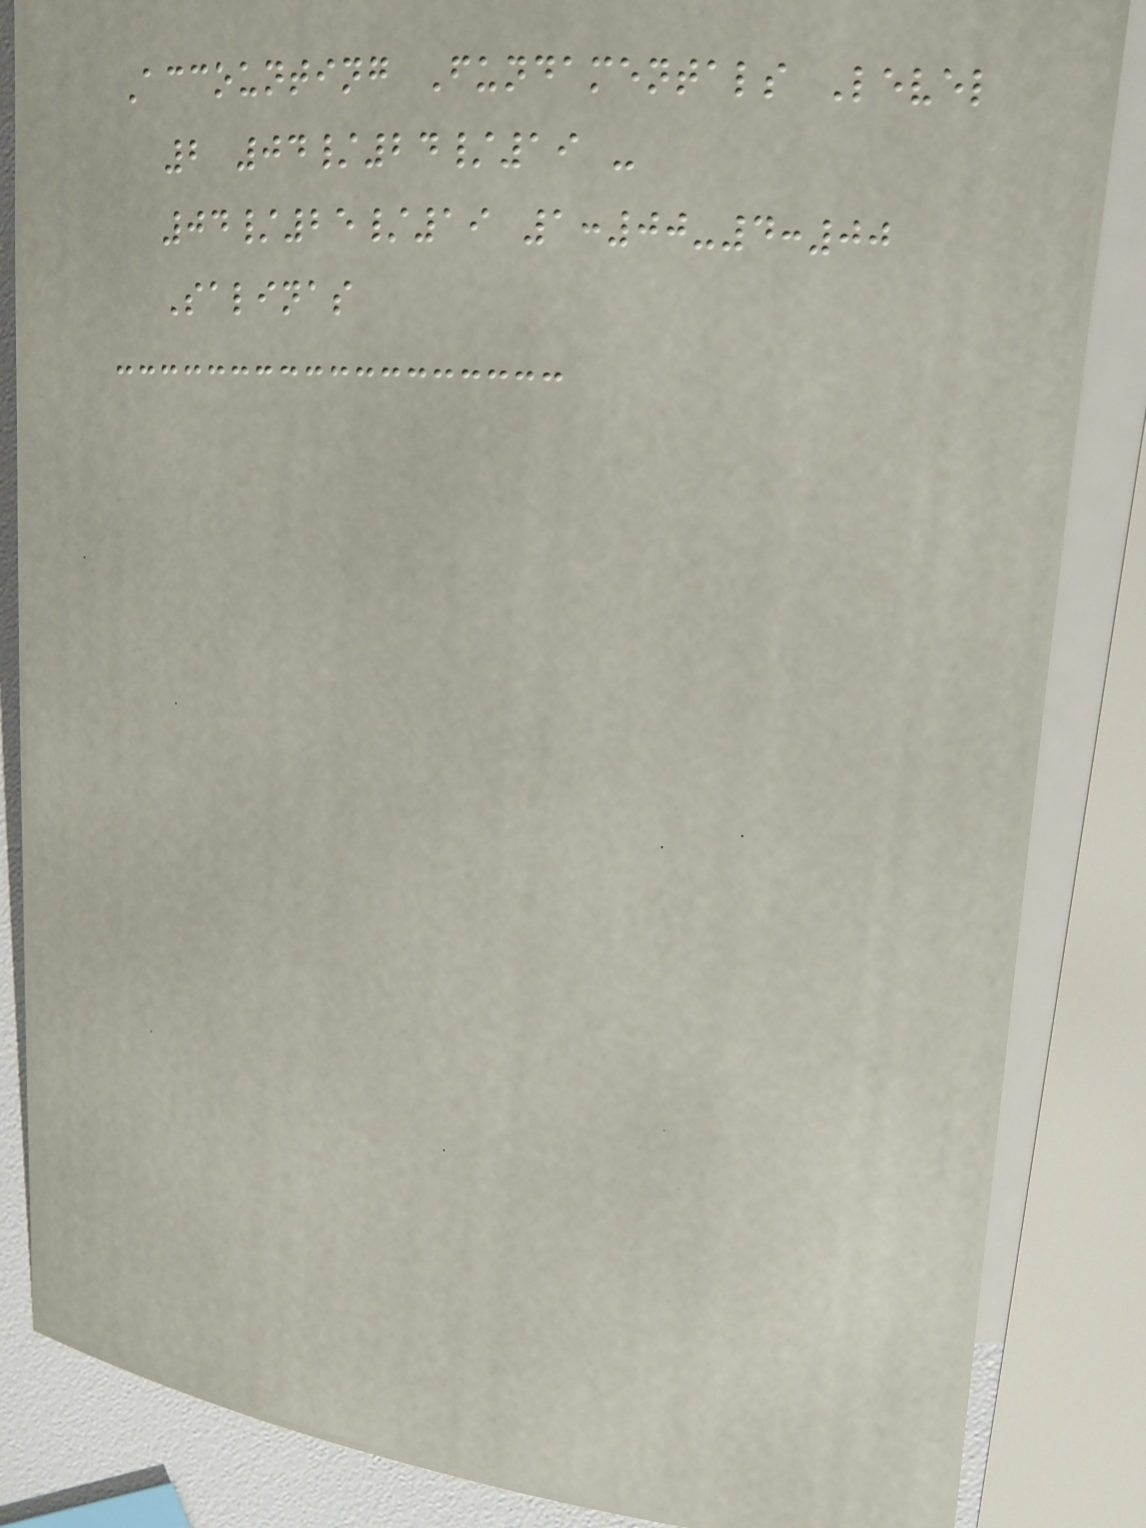Accounting Fundamentals Level
2 04/24/19 -
04/25/19 1:00-4:00
Salinas
